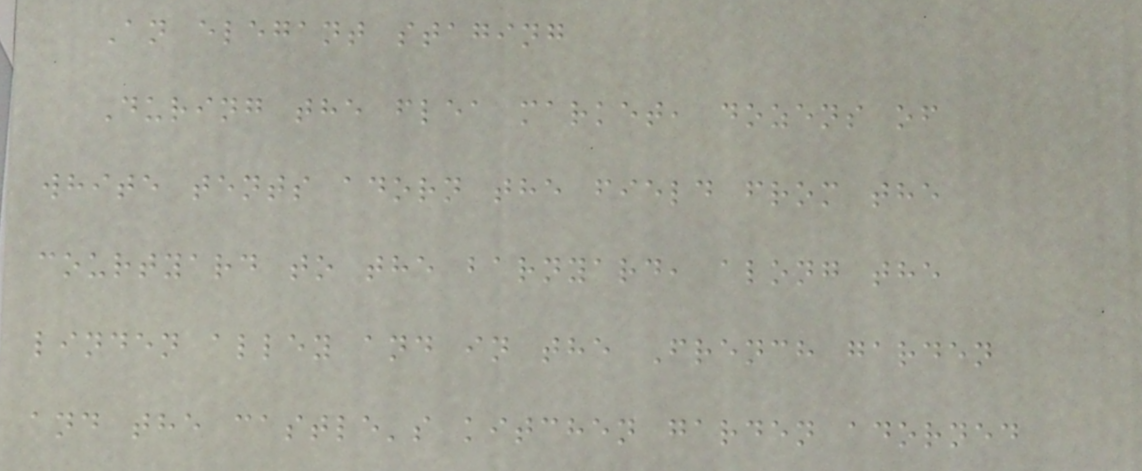An elegant staging
During the flea market, dozens of
white tents adorn the field from the
courtyard to the barnyard, along the
linden alley and in the French garden
and the castle's kitchen garden adorned
